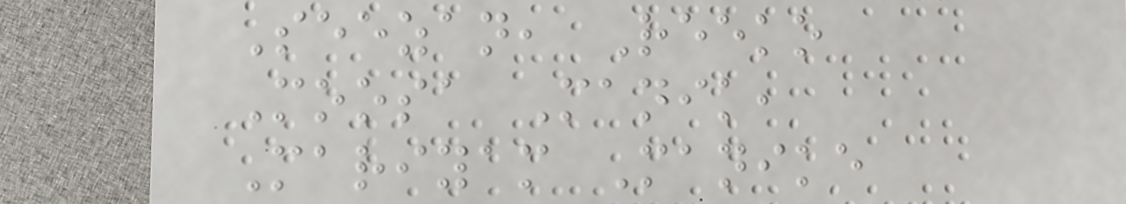Seezan, Reeko
Moosa Manik,
Mariyam Manike
